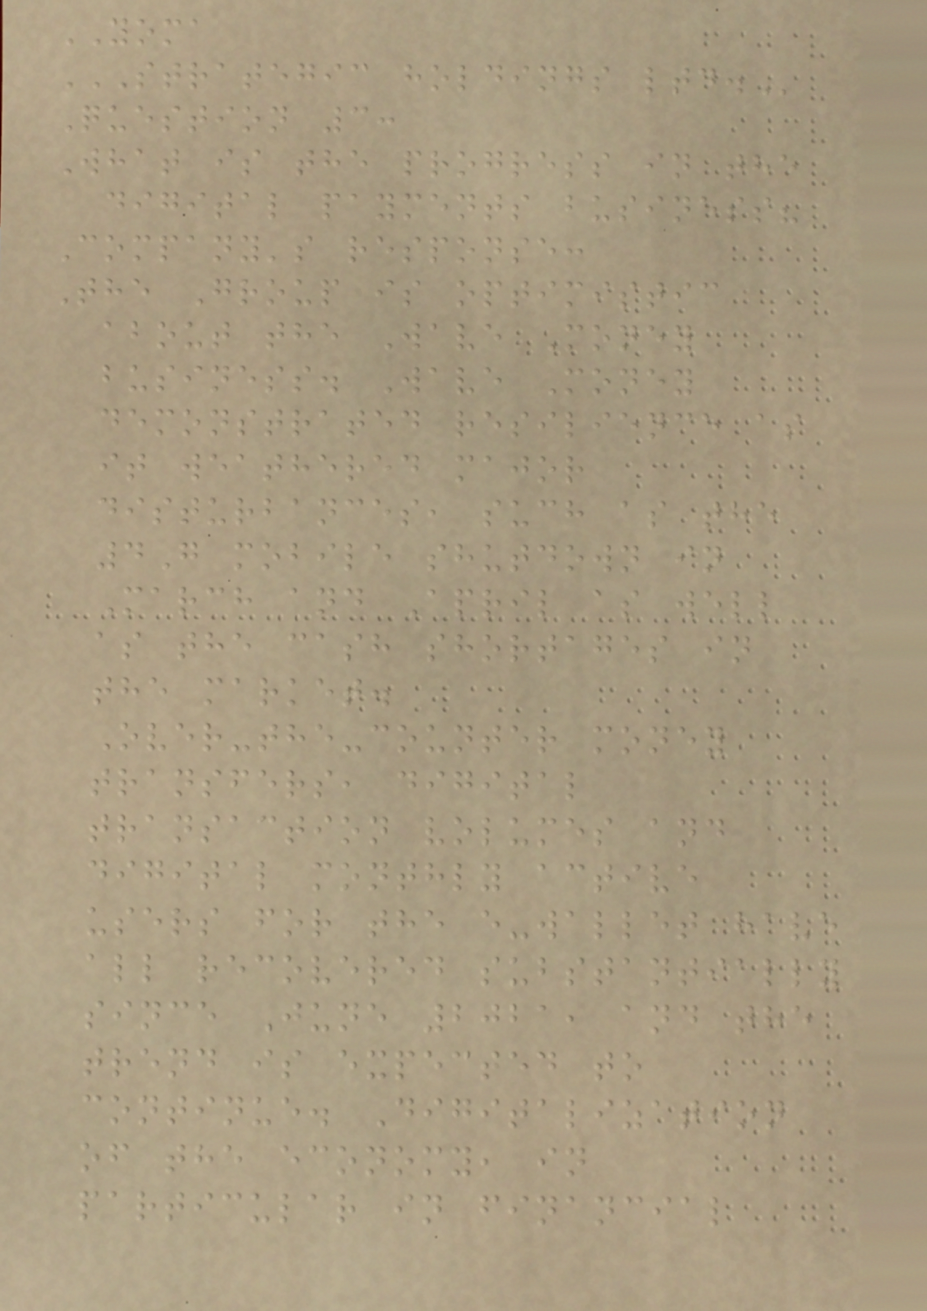YOMA
STRATEGIC HOLDINGS LTD.
Question 3:
What is the progress in the
digital payments business?
Company's response:
The Group is optimistic
about the Wave Money
business. Wave Money
demonstrated resilience as
it weathered major
disturbances, such as the
4G mobile shutdown in
March and April as well
as the cash shortages in
the market.
Over-the-counter money
transfers, digital
transaction volumes and
digital monthly active
users for the e-wallet have
all recovered substantially
since June 2021, and the
trend is expected to
continue. Digitalization
of the economy, in
particular in financial
